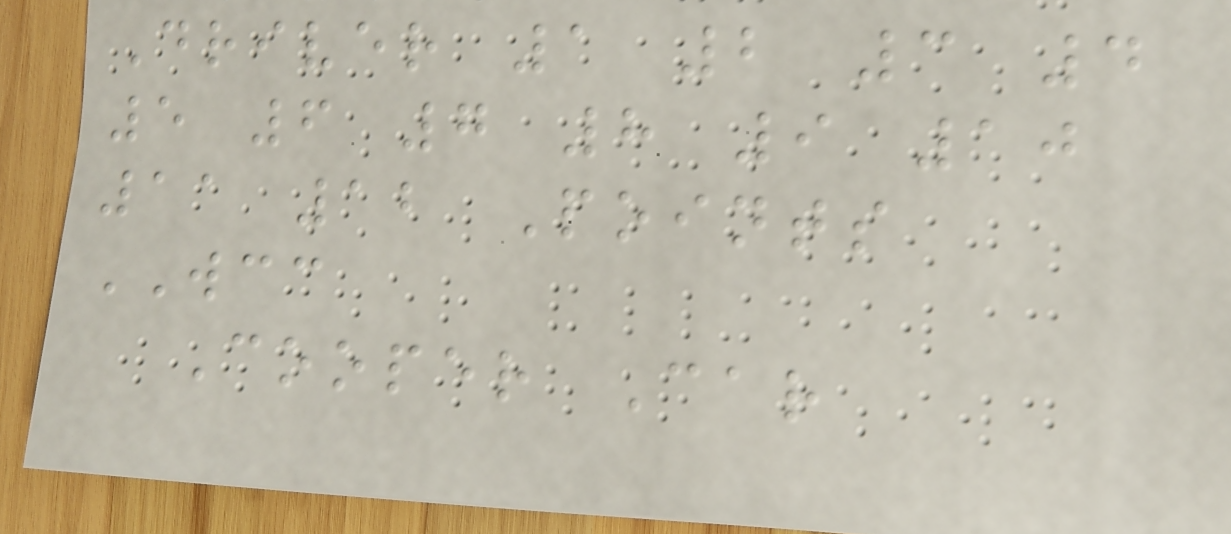Driver 1 2 3 4
5 6 7 8 9 10
11 12 Points
WCC
Cooper Car
